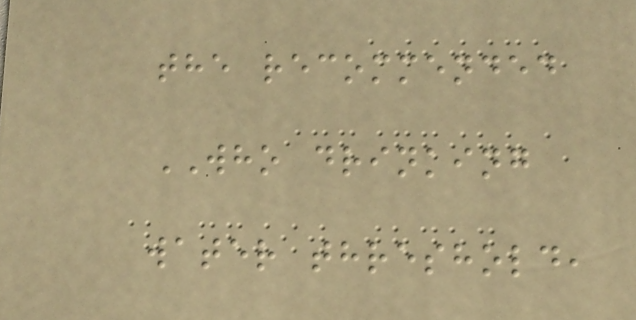the recommended
WHO drinking
water threshold,
